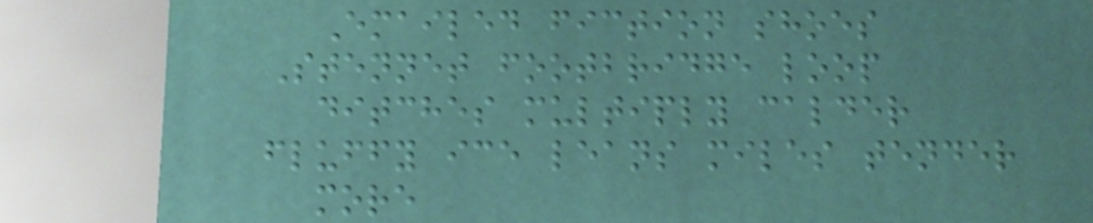Emailed fiction shoes
Stennet footbridge loop
ditches multiply calder
fluffy ice leans miles tender
more
